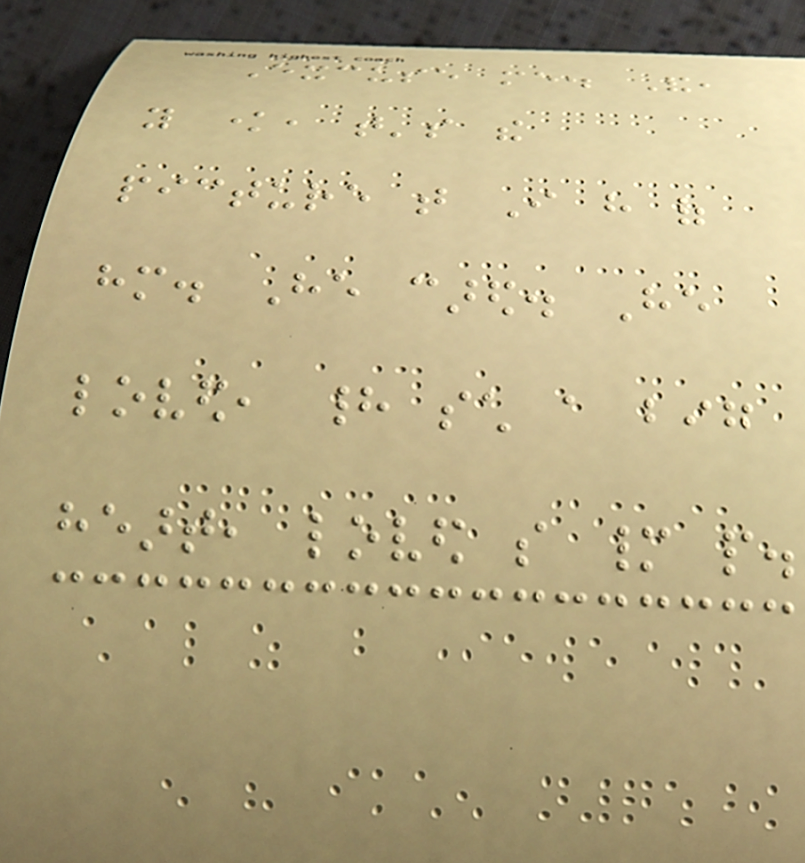Excuse me. And,
you know, that's the
picture that I have of
him. He cared. He
loved, had such a big
heart, loved so many people.
